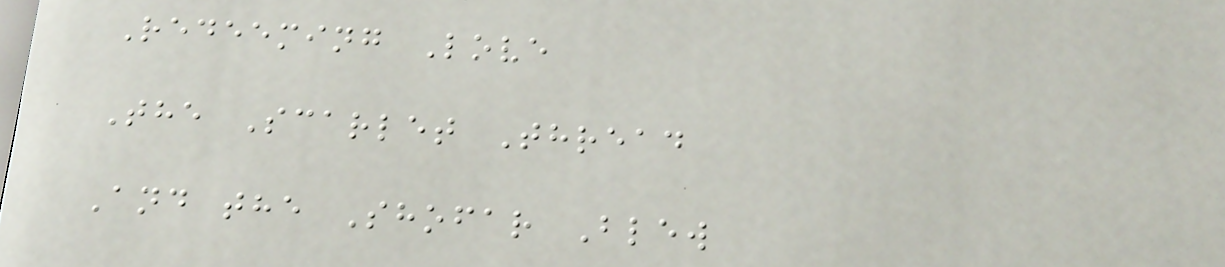Redeeming Love
The Scarlet Thread
And the Shofar Blew
